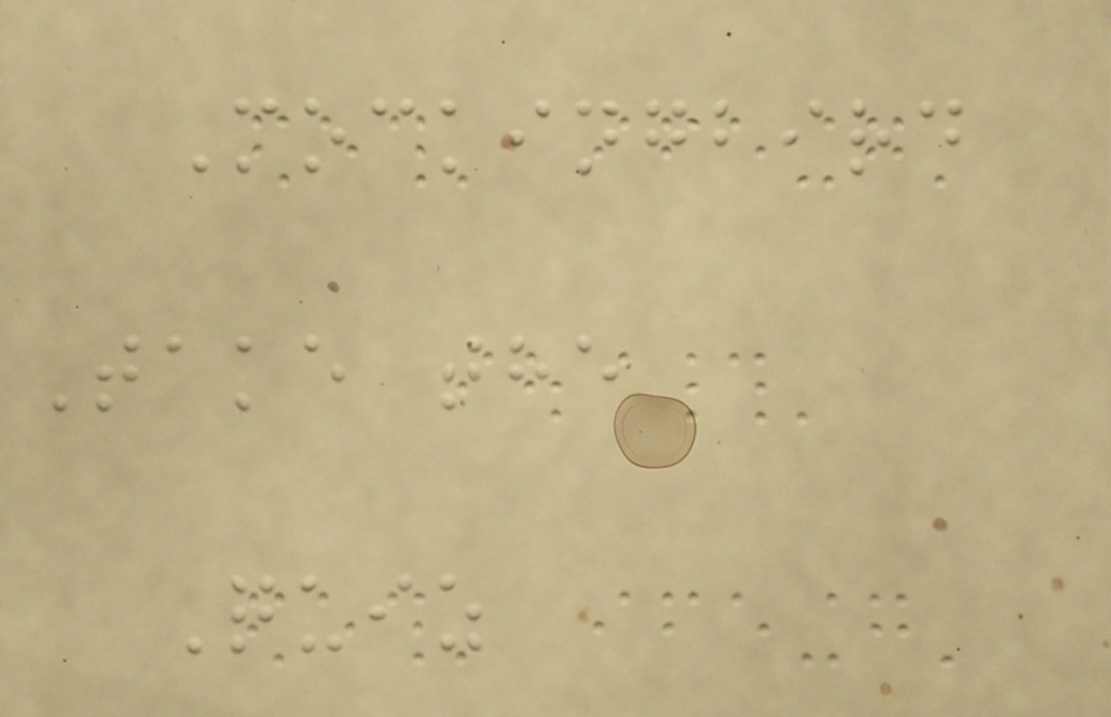Mockingbird
Take the
Quiz
